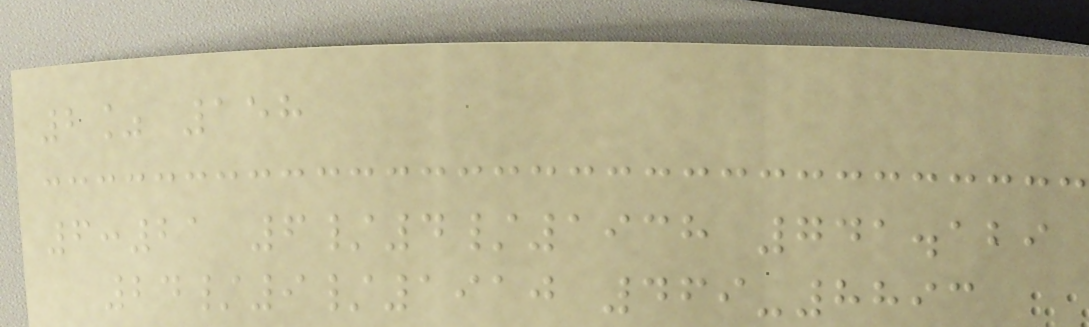2% 158
6:21 6/4/1938 741.129
24/9/1910 469-8893
